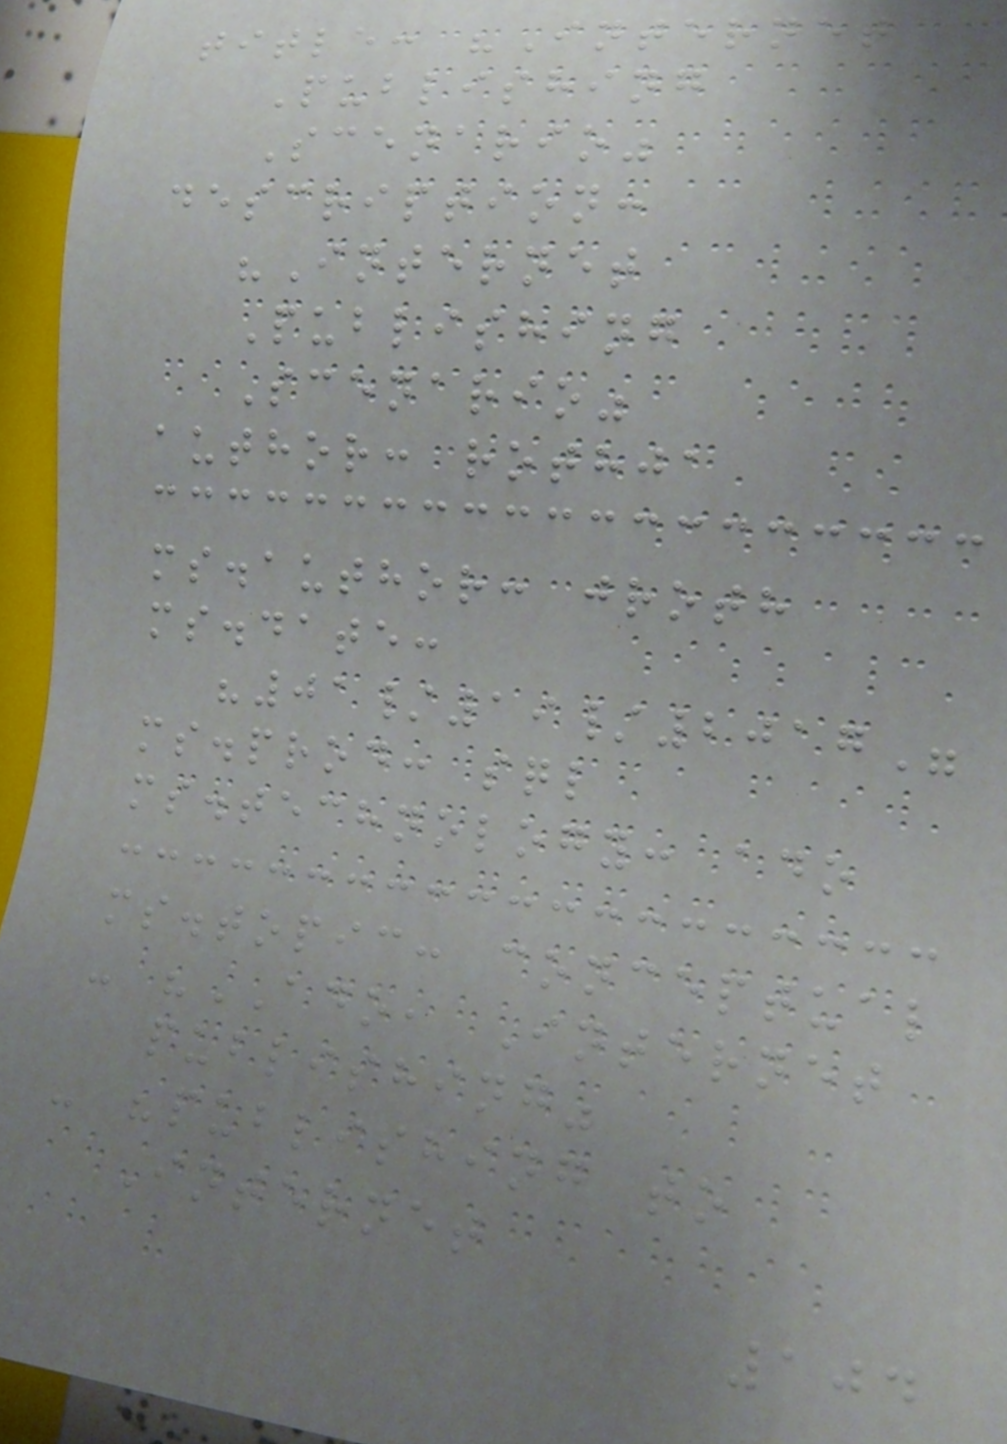title: "Internet
Publishing
Scenario"
description:
"Internet
Publishing
Scenario"
author: rothja
ms.author: jroth
ms.date:
"01/19/2017"
ms.prod: sql
ms.technology: ado
ms.topic: conceptual
- "ADO, Internet
publishing"
- "publishing to
Internet
104
